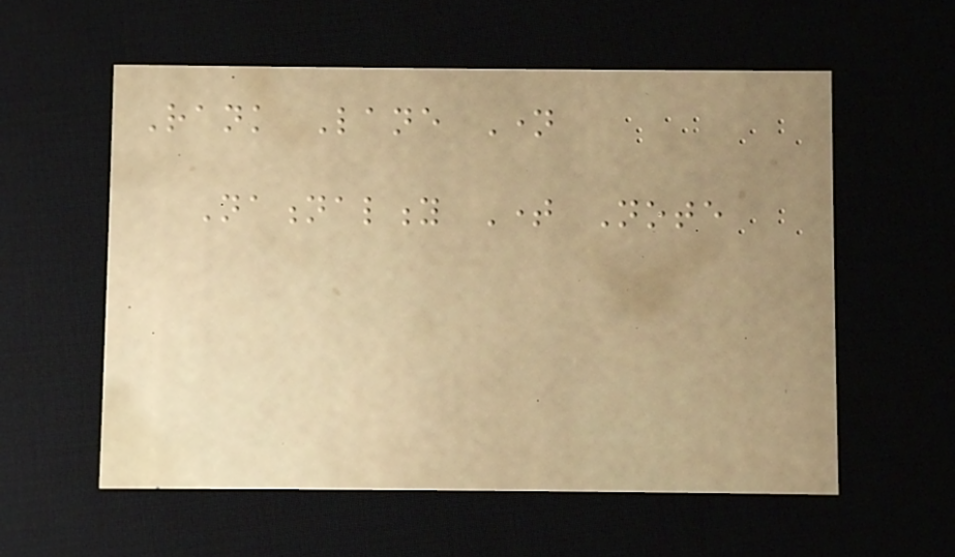Rank Lane Name
Nationality Time Note
